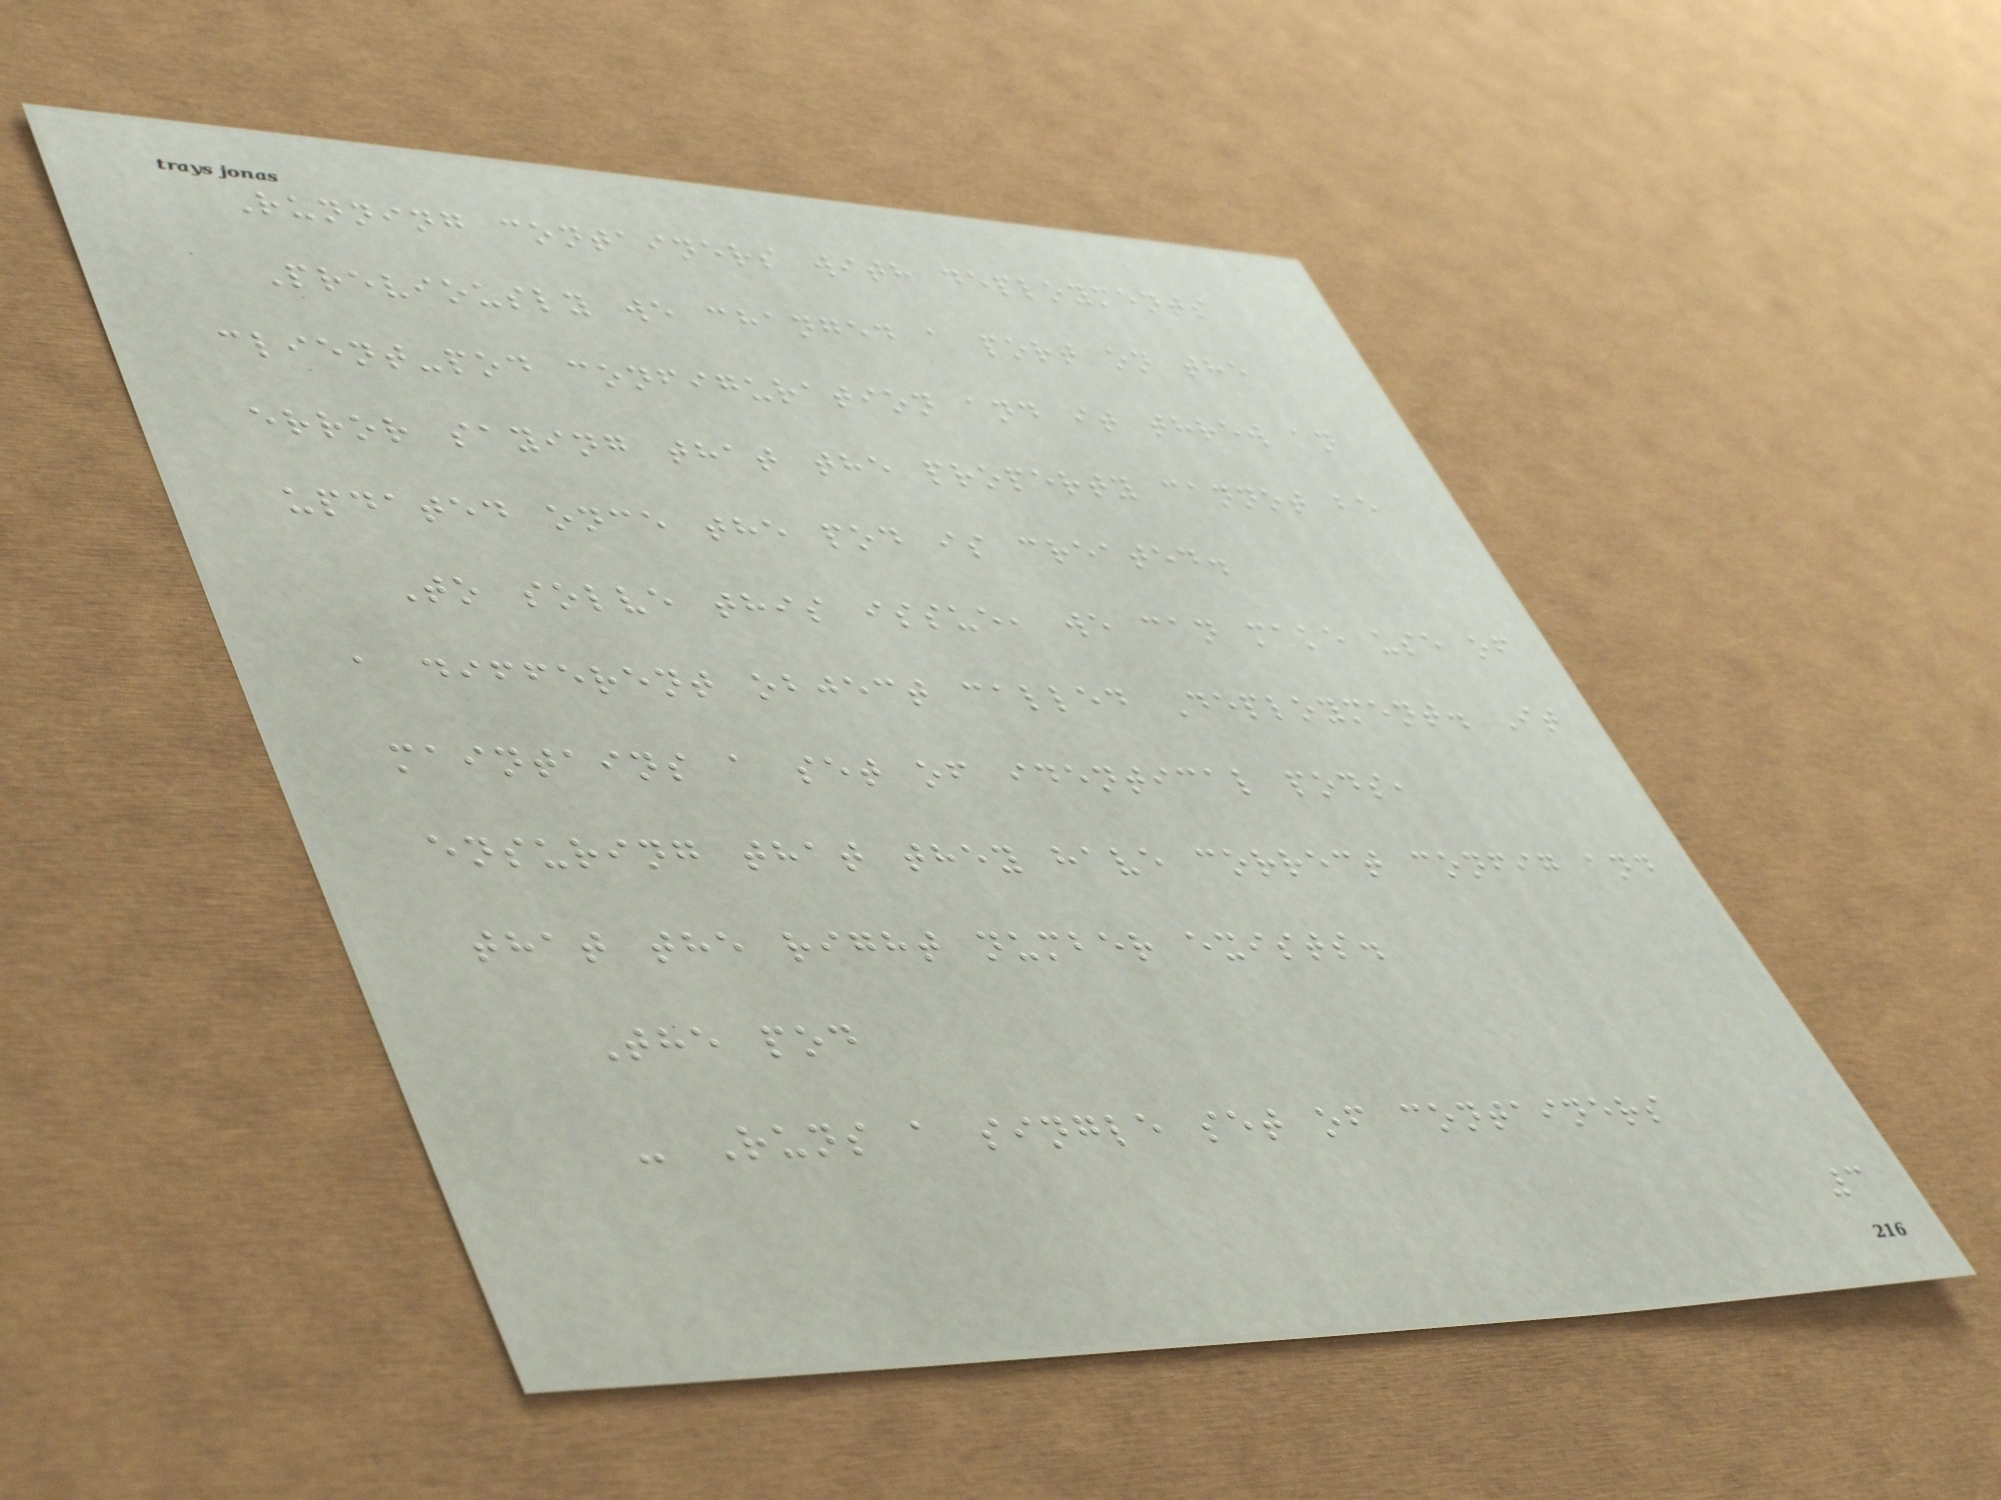Running containers with deployments
Previously we changed a port on the
client-pod configuration and it threw an
error saying that the property cannot be
updated once the pod is created.
To solve this issue, we can make use of
a different object called Deployment. It
maintains a set of identical pods,
ensuring that they have correct config and
that the right number exists.
The pod
- Runs a single set of containers
3
